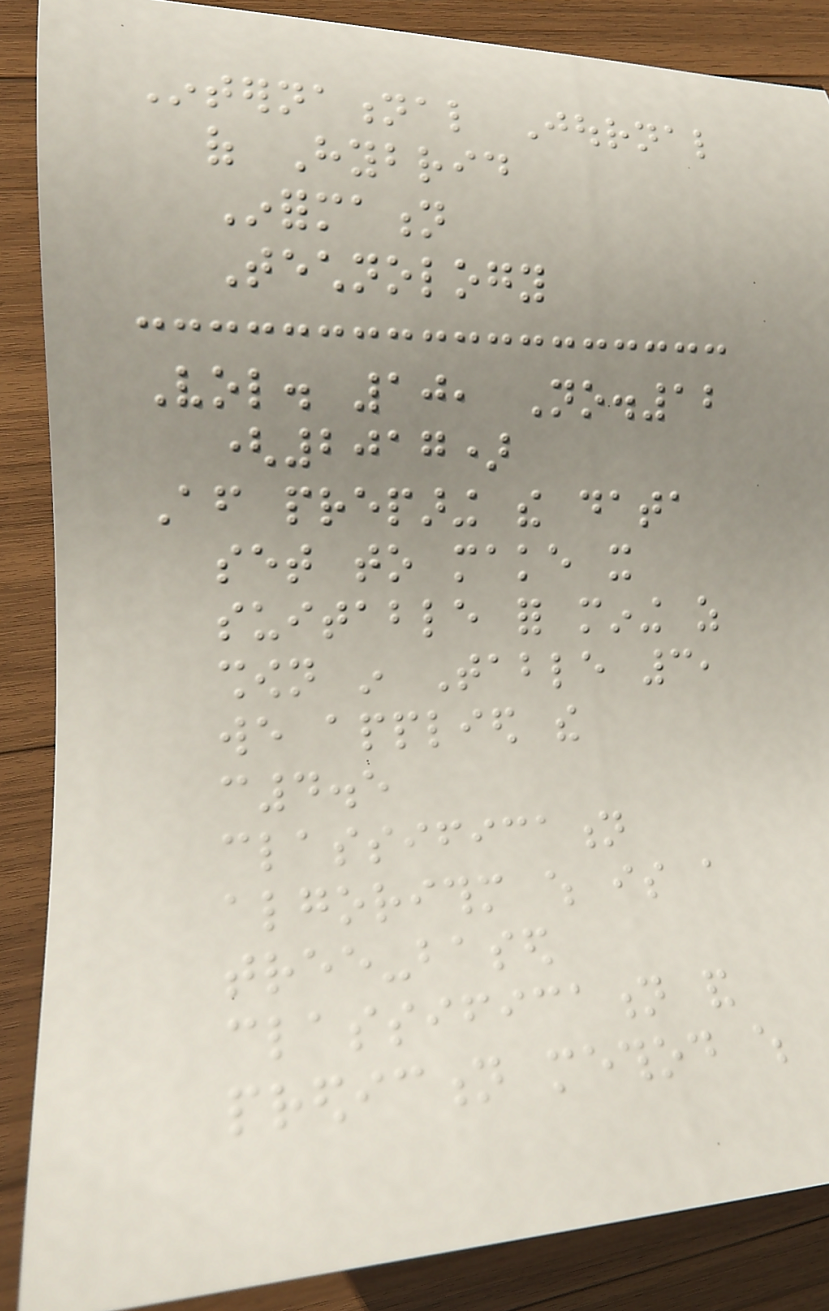International Journal
of Hybrid
Information
Technology
Vol. 10, No.12
(2017)
After preparing the data
set to make it
suitable for mining as
shown in Table 3,
we applied the
c4.5
classification
algorithm which is a
tree-based
classification and
prediction method which
